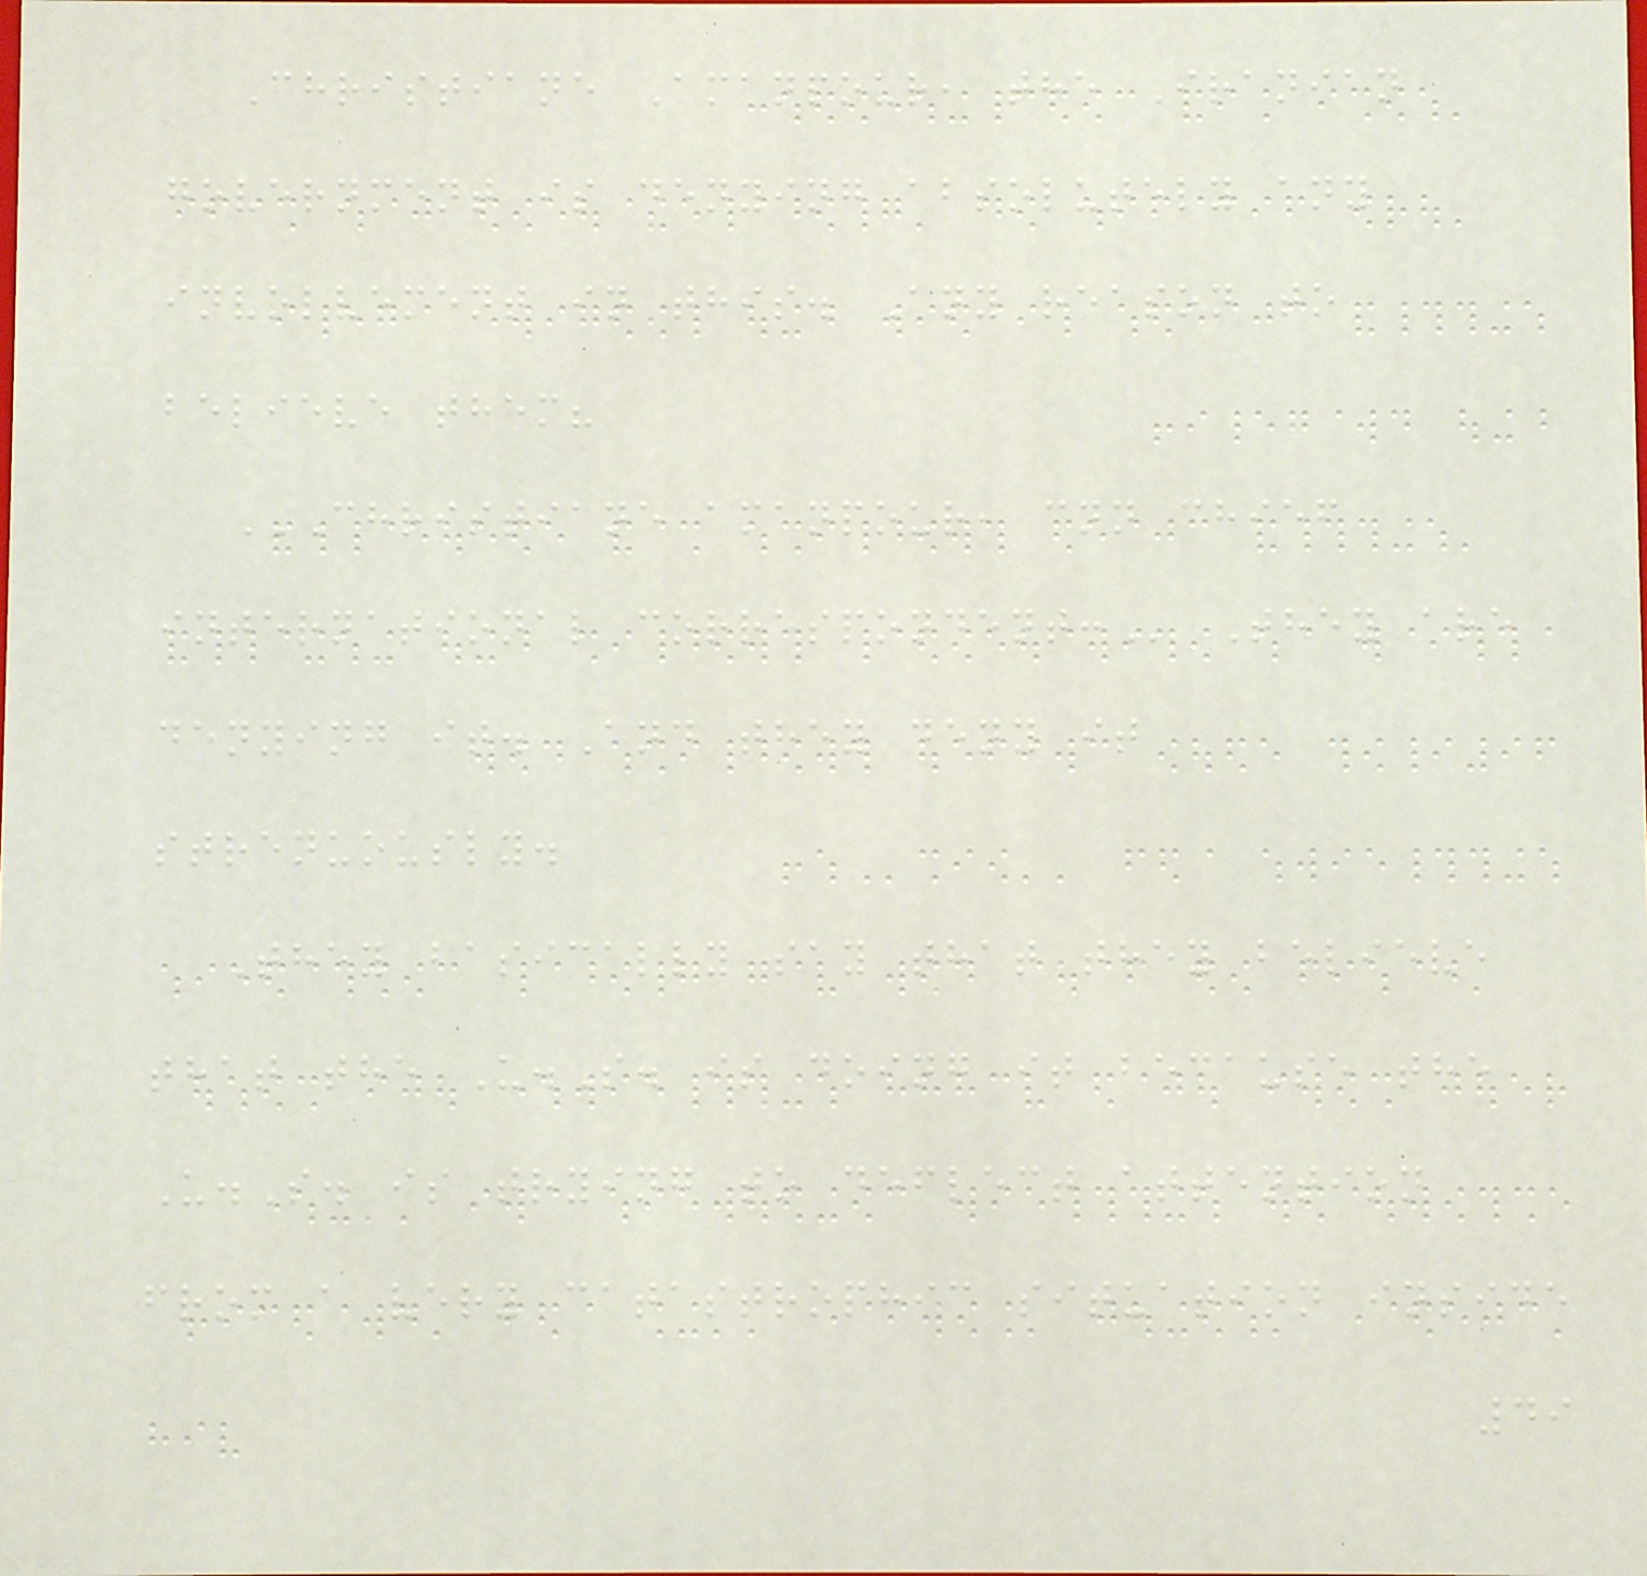Christiane Amanpour, the Iranian
government is denying absolutely any
involvement in this. Any reason to
believe them?
CHRISTIANE AMANPOUR, CNN CHIEF
INTERNATIONAL CORRESPONDENT: They are
denying it. And they deny it
strenuously.
They basically say that they believe
that the U.S. is doing it because the
U.S. is trying to deflect attention
from a very catastrophic situation inside
49
